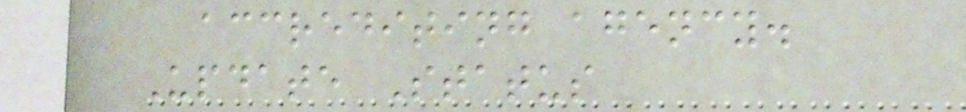accrediting agency.
Update Status
